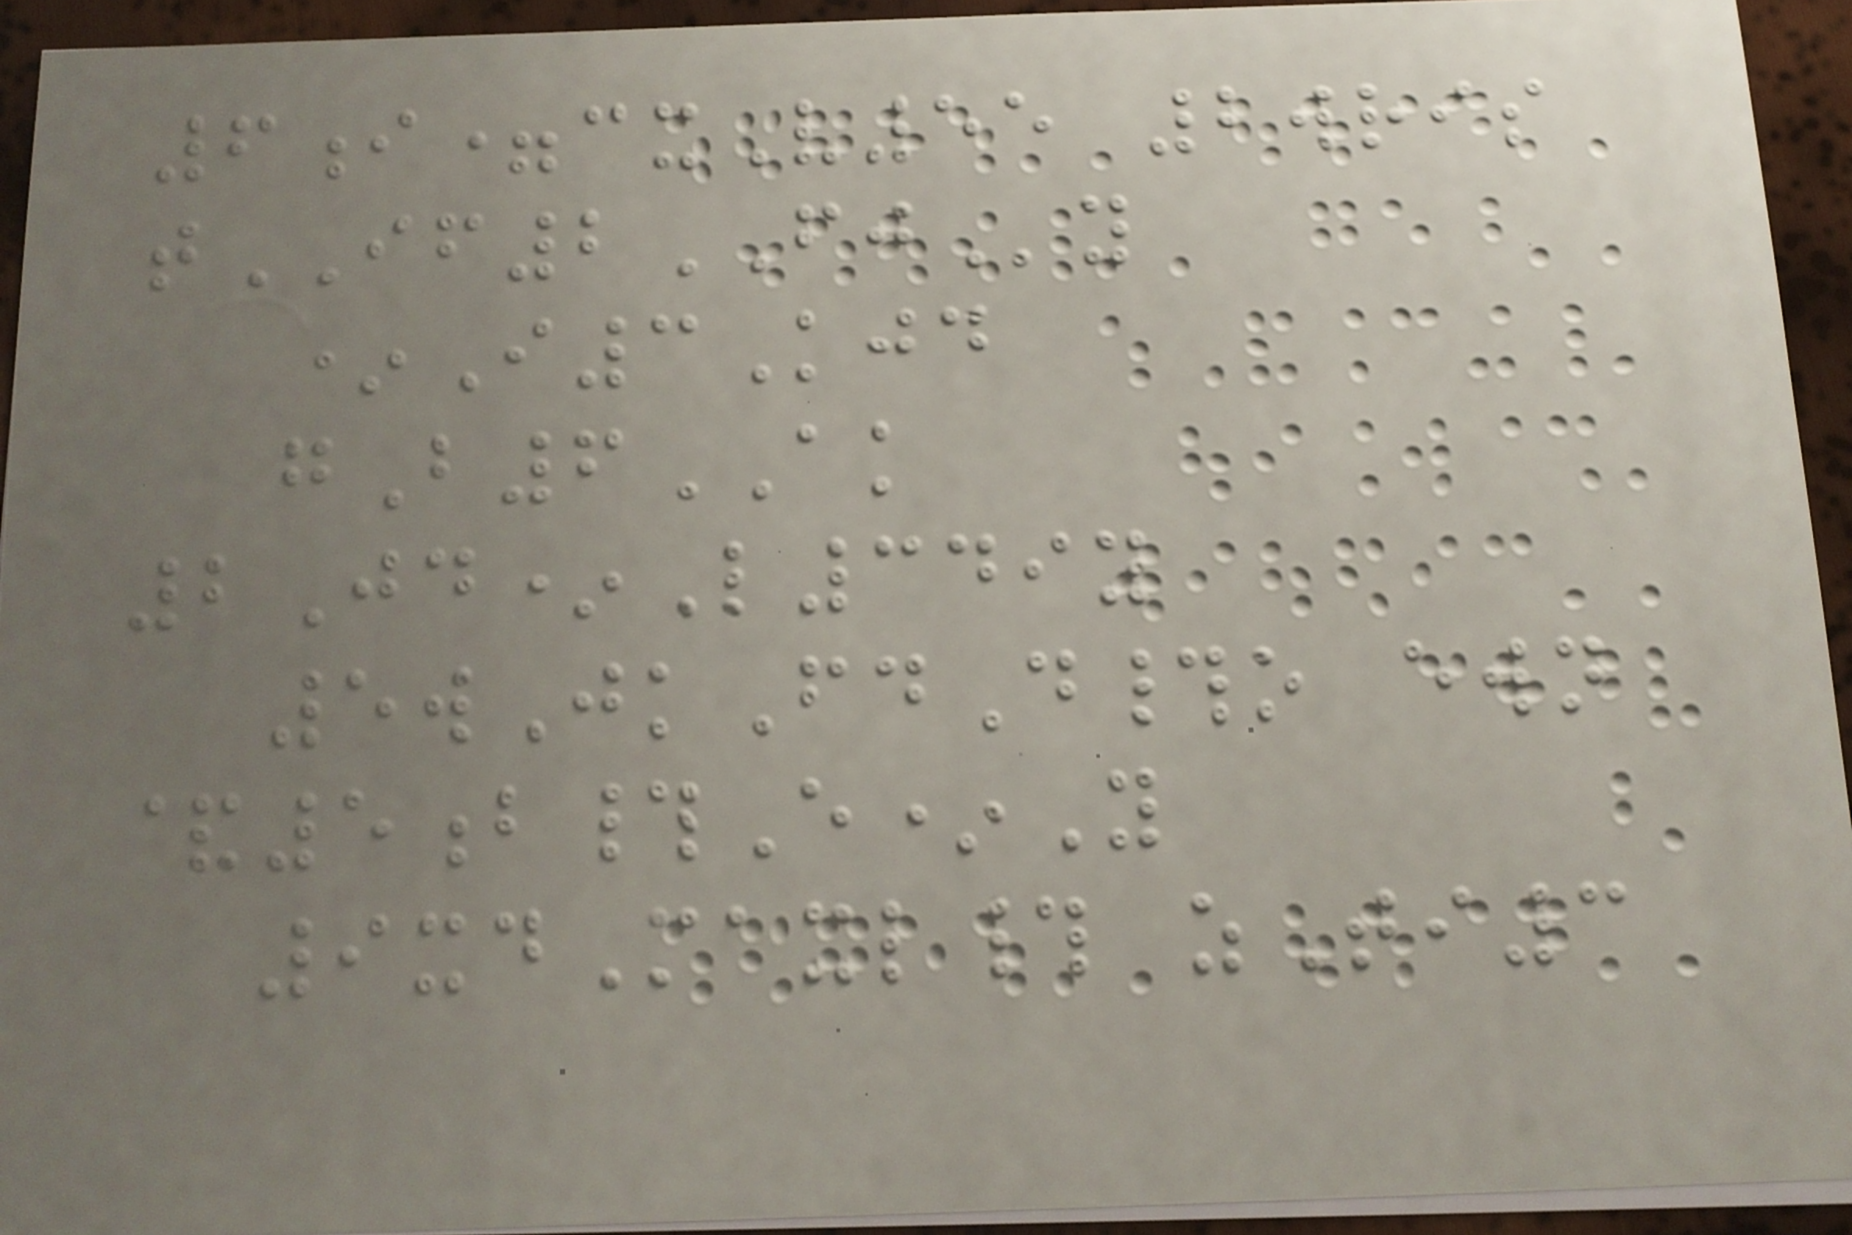6i=cxV55 2wris
tIF2FJy
*I3Kjd
gB6AK
2Jd*L349y
5wJkFdD#o ewn
&5b#E*Y
9xdMaxl# zTi3
